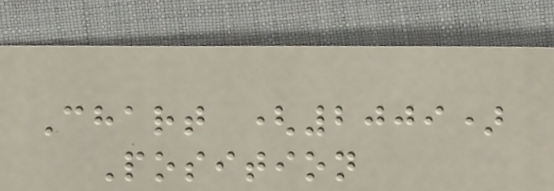Chart (2009)
Position
